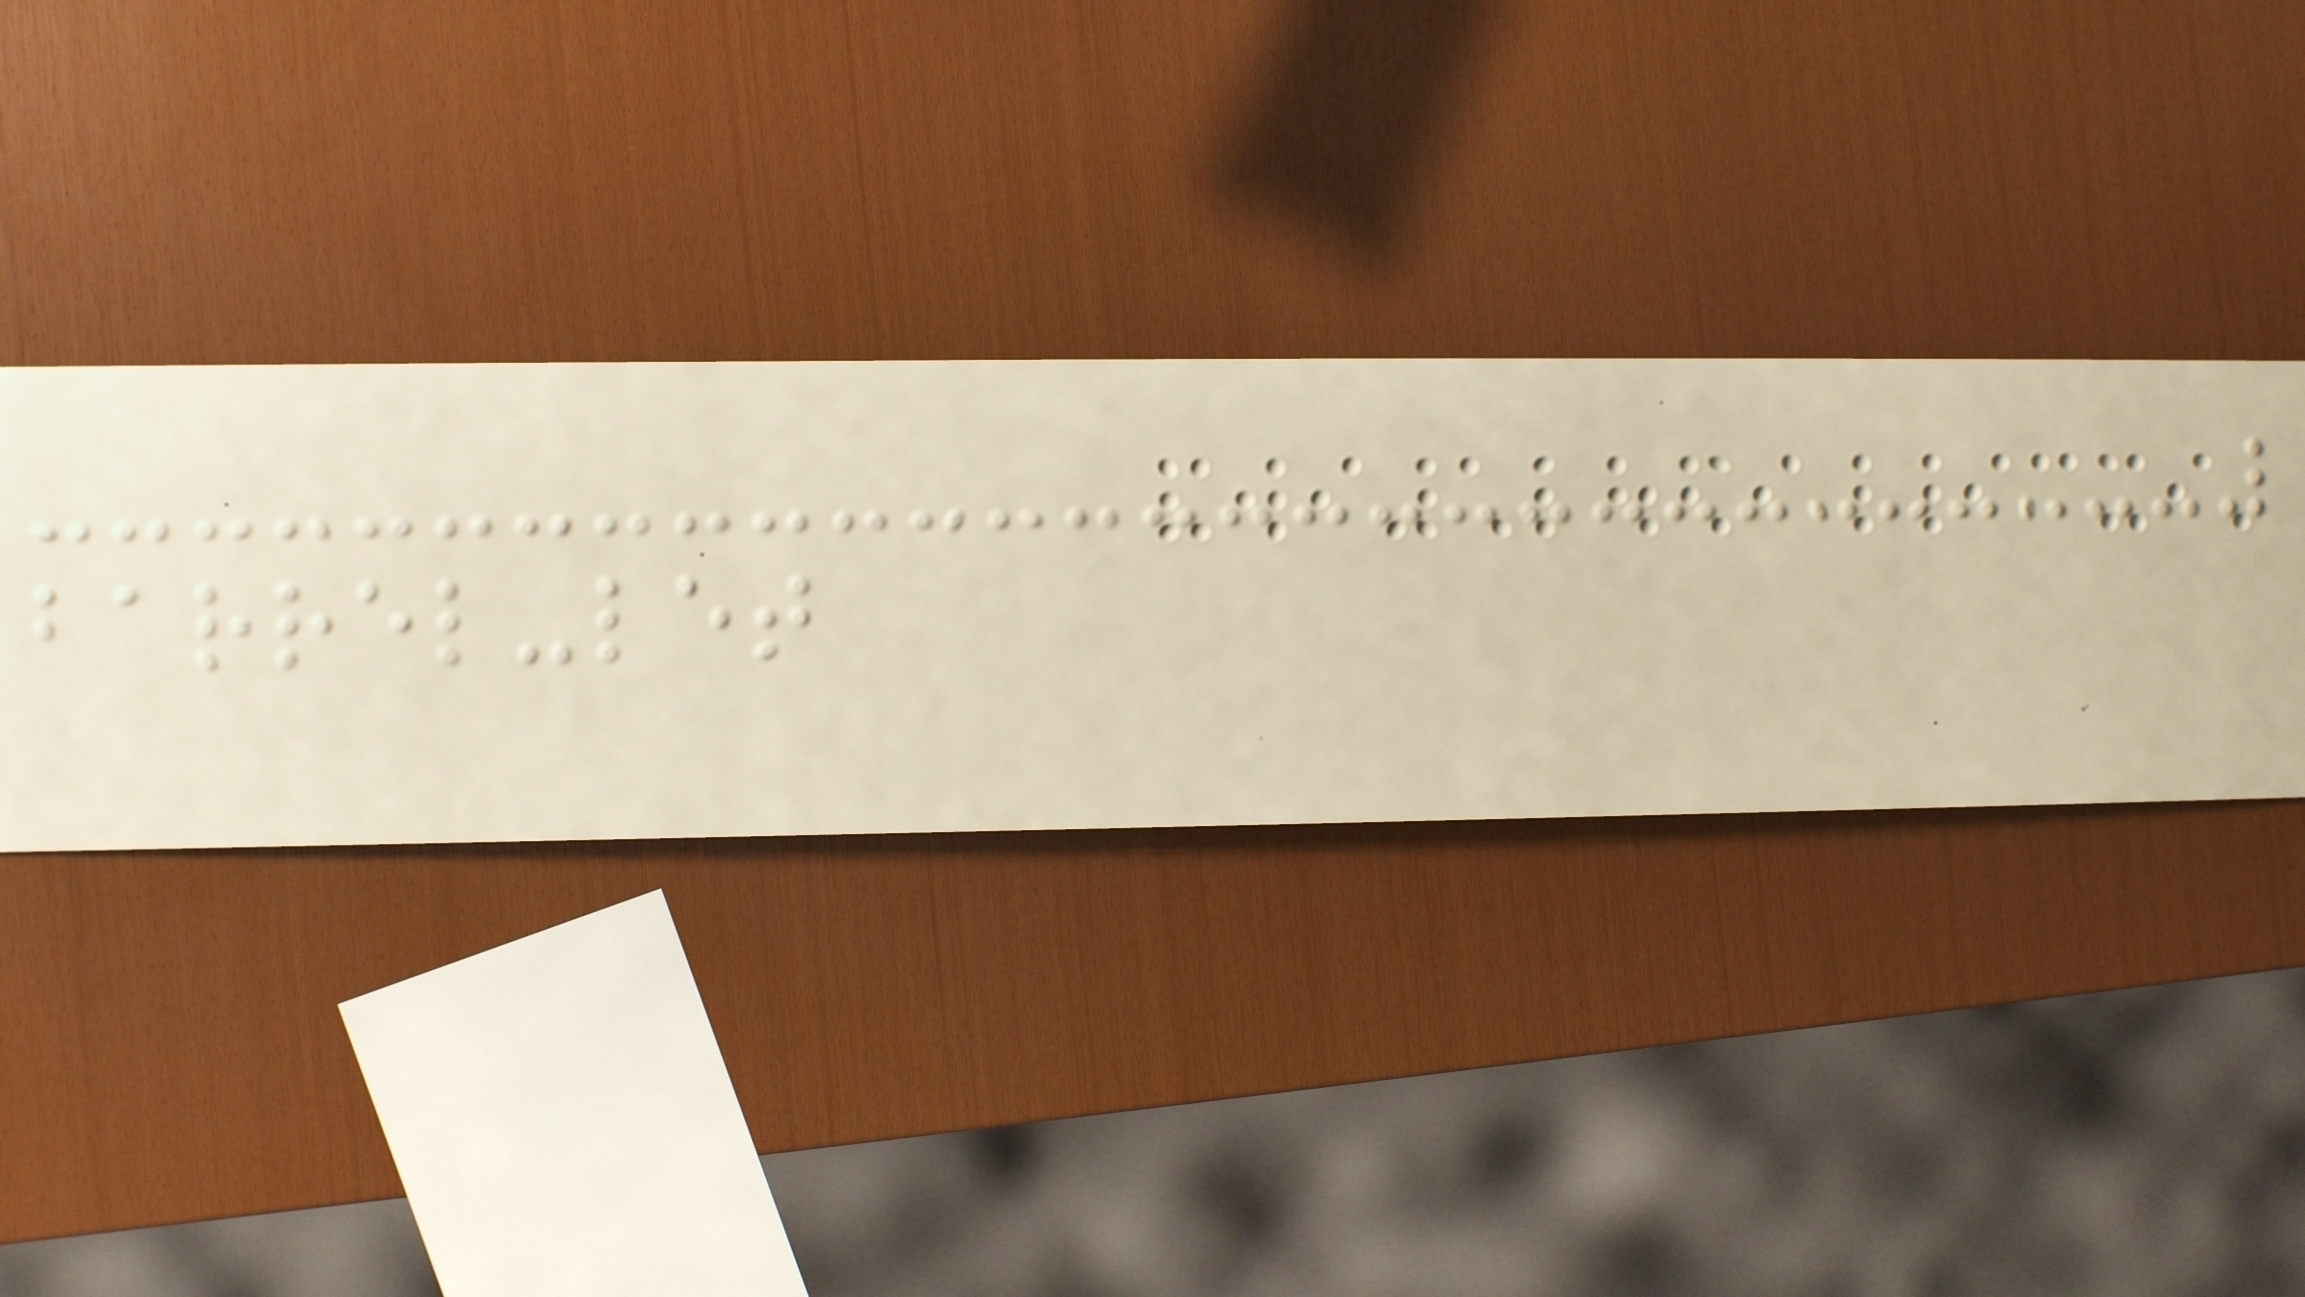barrel-let
